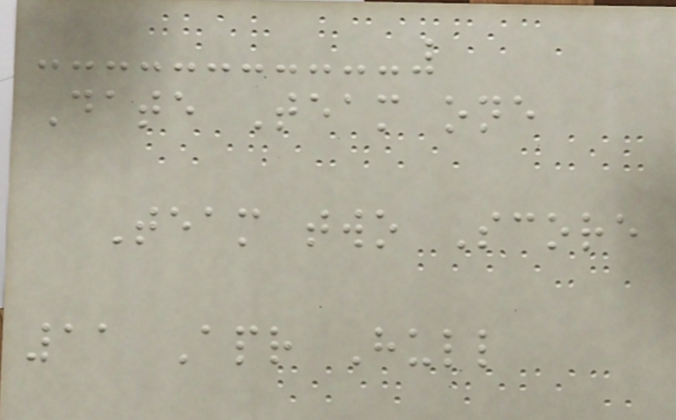Date Team one
Team two Score
11 Apr Hull
